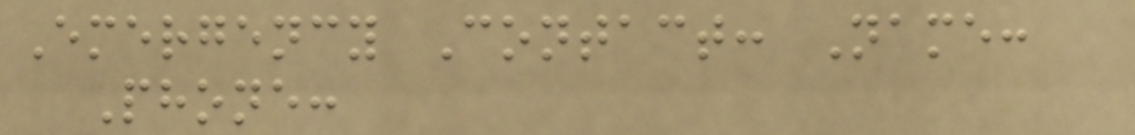Emergency Contact: Name:
Phone:
